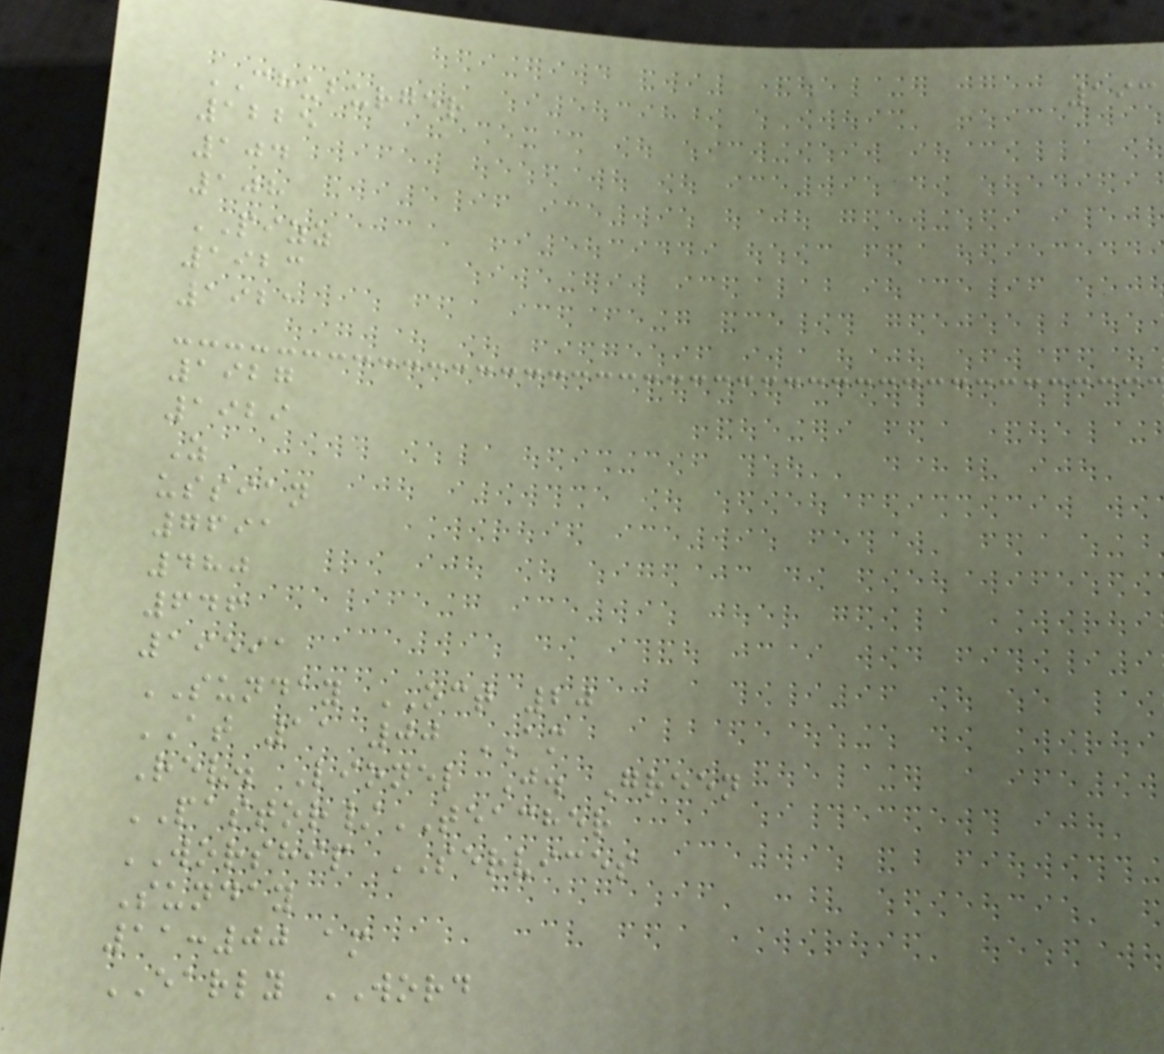193
CHUBURGER
1225
104
108
PIZZ
1923
1921
1927
1929
Z
ussian
7691
480
646
19591
SUNDAY OCT 20
AT 11 00 AM
Rev. Lionel J. Green
PASTOR/TEACHER
WORSHIP SERVICES
Sunday
11:00 am
EARLY WORD
